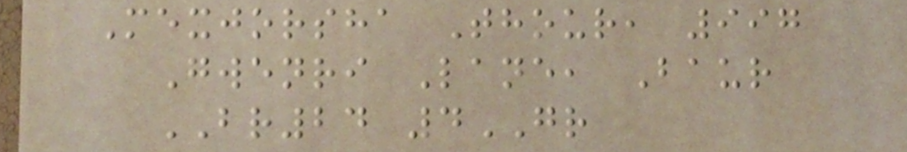Mexjorsha Thour, 997
Gwenri Lane, Baur
BR24 4GR
